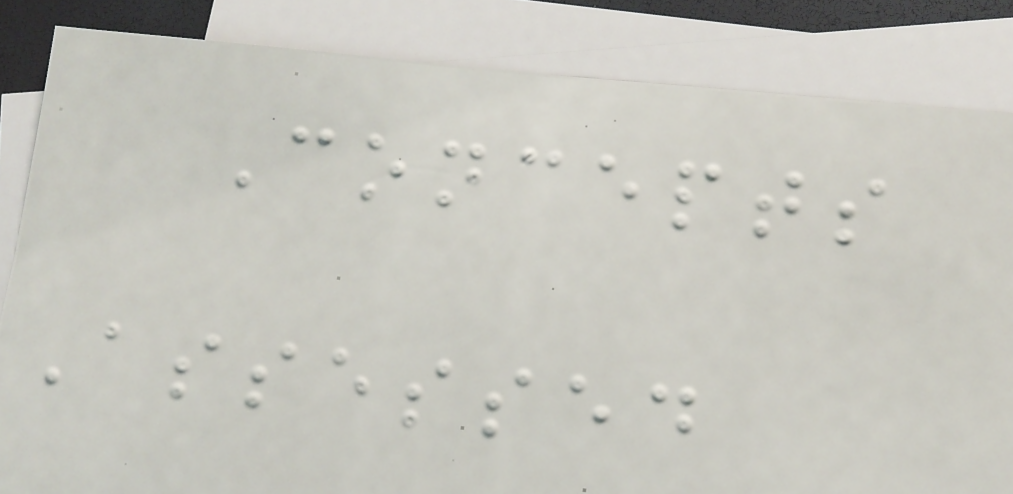Concepts
Assessed
